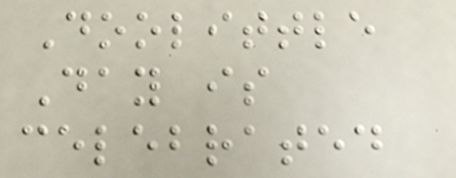Doolittle
Day is
celebrated
